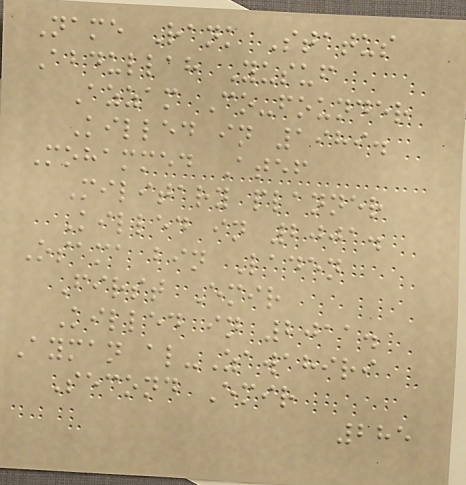Name Rank Status
Abdullah Yusuf
Azzam Co-founder
Killed in 1989.
Mohammed Atef
Military planner
Killed in 2001.
Osama bin Laden
First Emir
Killed in 2011.
Ayman al-Zawahiri
Second Emir
285
